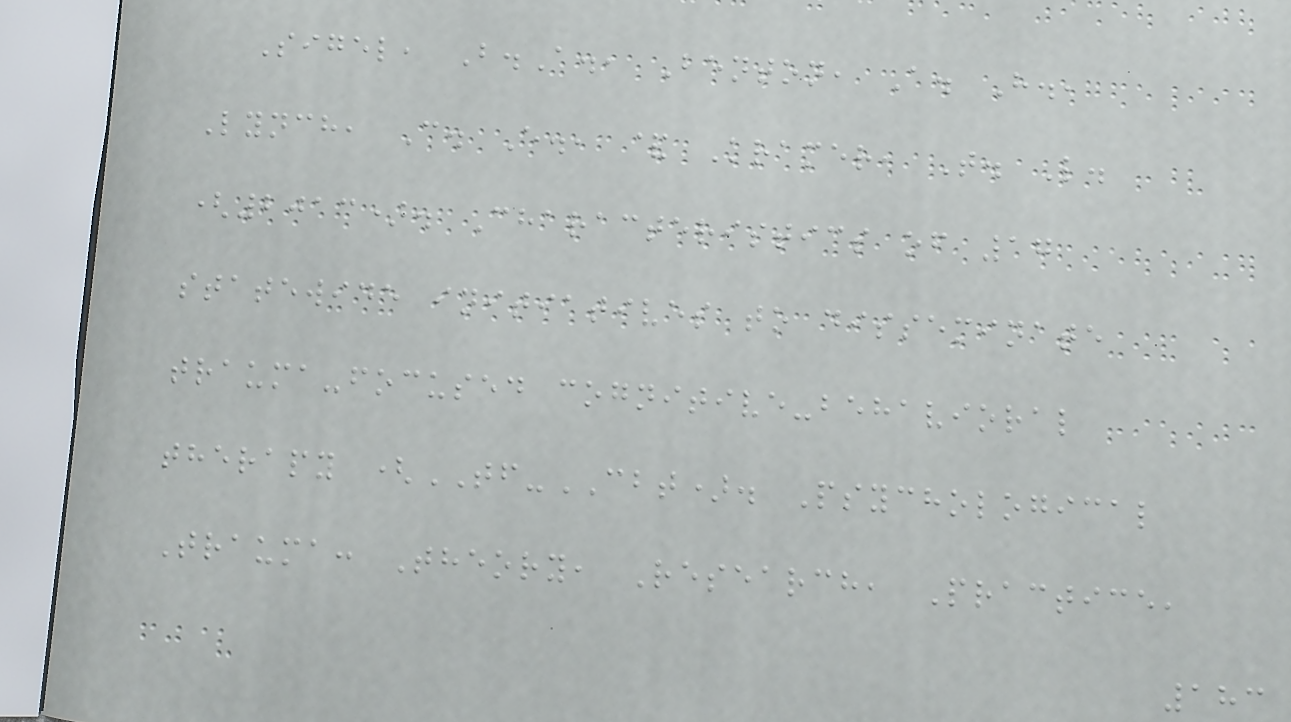Sigel, B.A., Benton, A. H.,
Lynch, C. E., & Kramer, T. L.
(2013). Characteristics of 17
statewide initiatives to disseminate
trauma-focused cognitive-behavioral
therapy (TF-CBT). Psychological
Trauma: Theory, Research, Practice,
183
